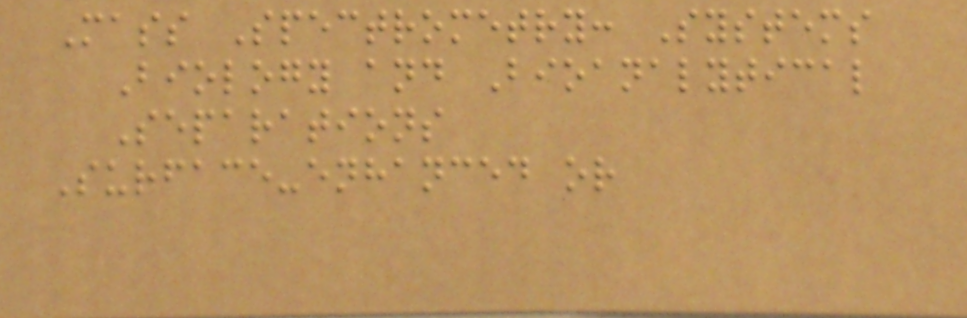Mass Spectrometry: Systems
Biology and Bioanalytical
Separations
Surface-enhanced or
